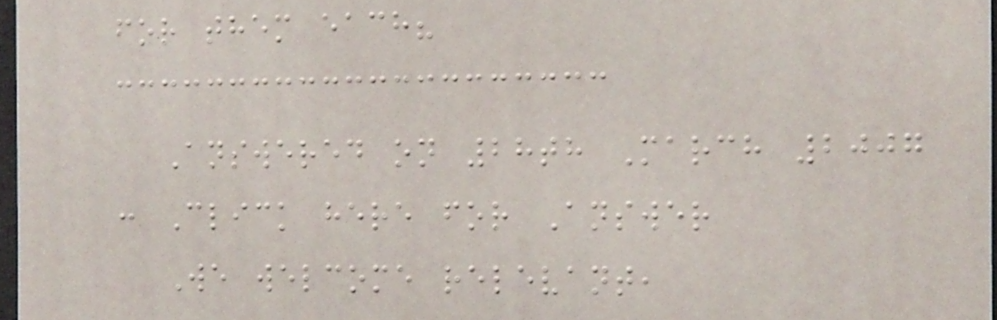for them each?
Answered on 28th March 2007
: Click here for Answer
We welcome relevant,
